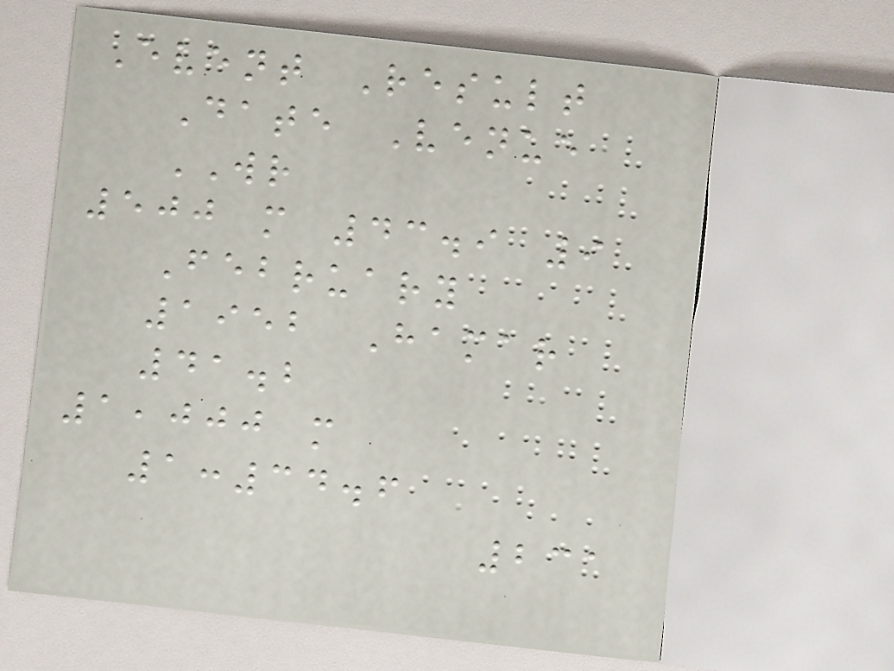Event Result
Date Venue
WR
500 m 43.9 9
February
1952 Hamar
41.2
1,000 m
1:34.6
231
